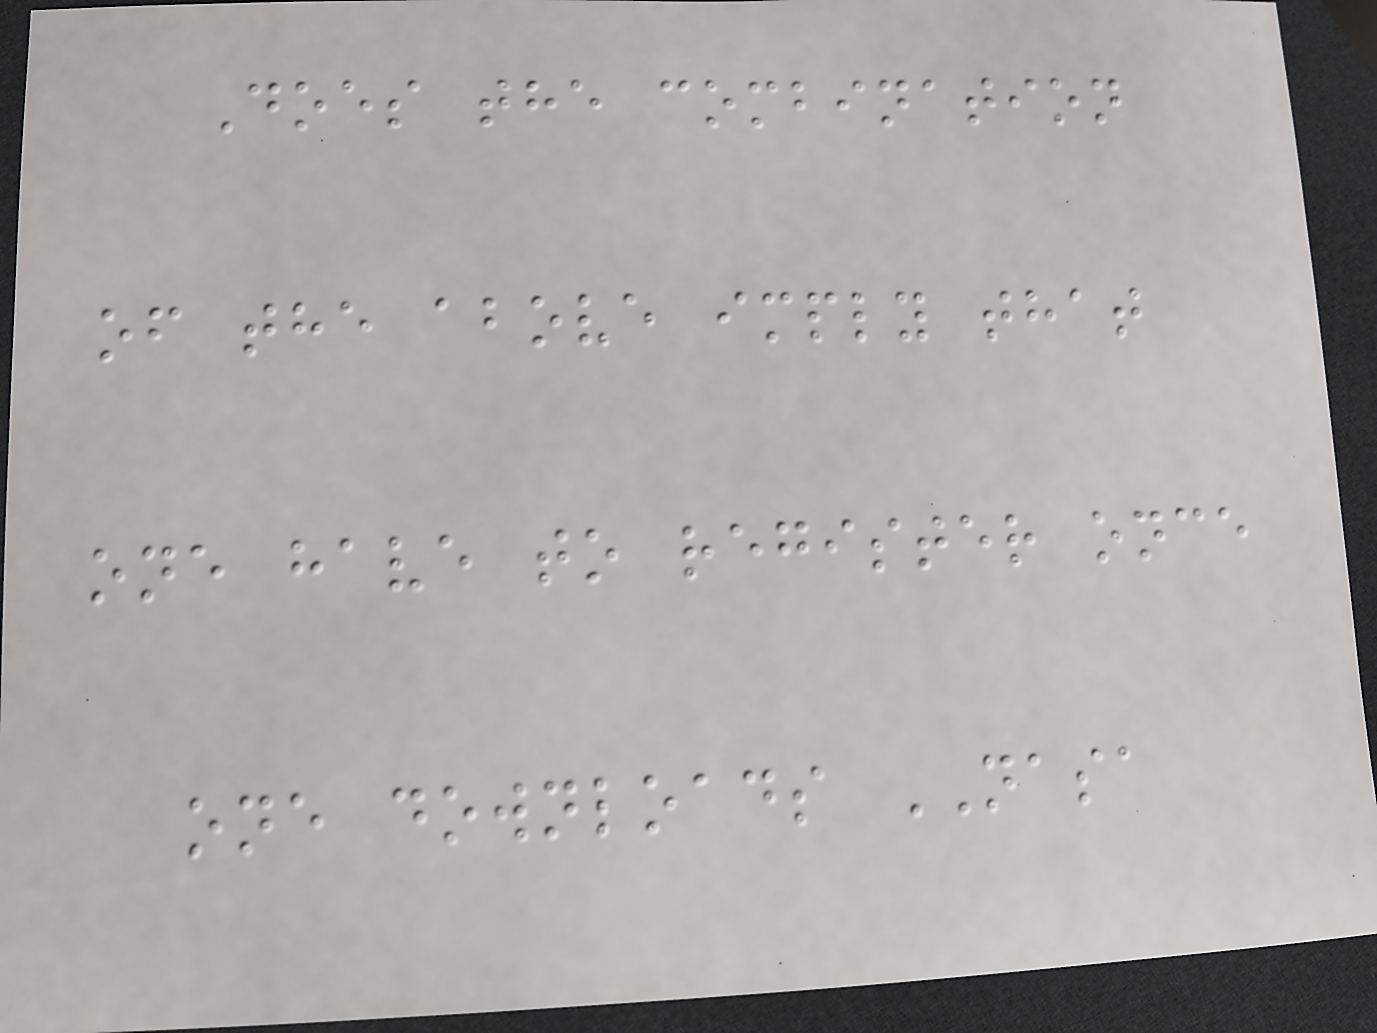Does the combination
of the above imply that
one have to register once
one downloads NASA
